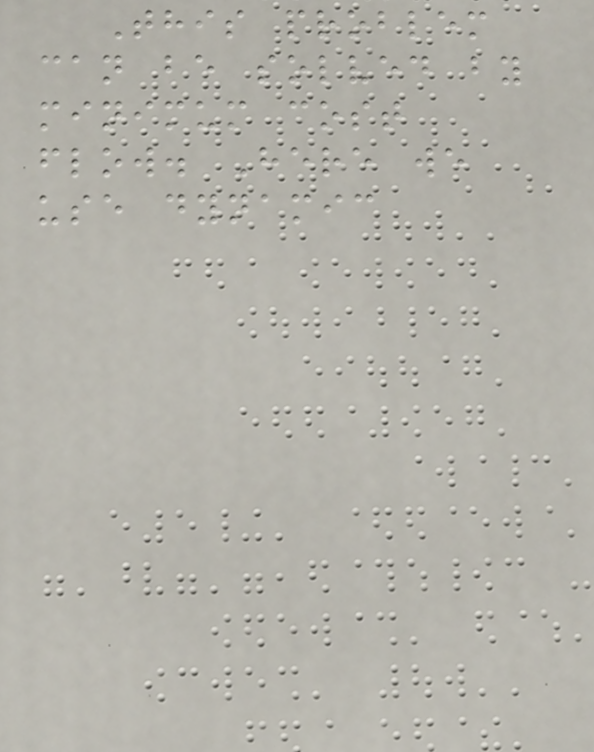This problem
can be solved by
minimum cost
flow. Here we
use dynamic
